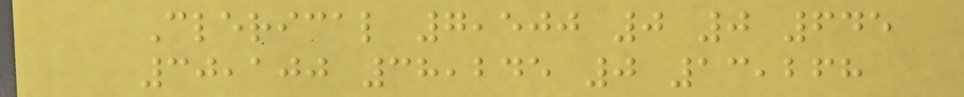Clerical 7,500 0 0 645
30,100 38,245 0 13,268
